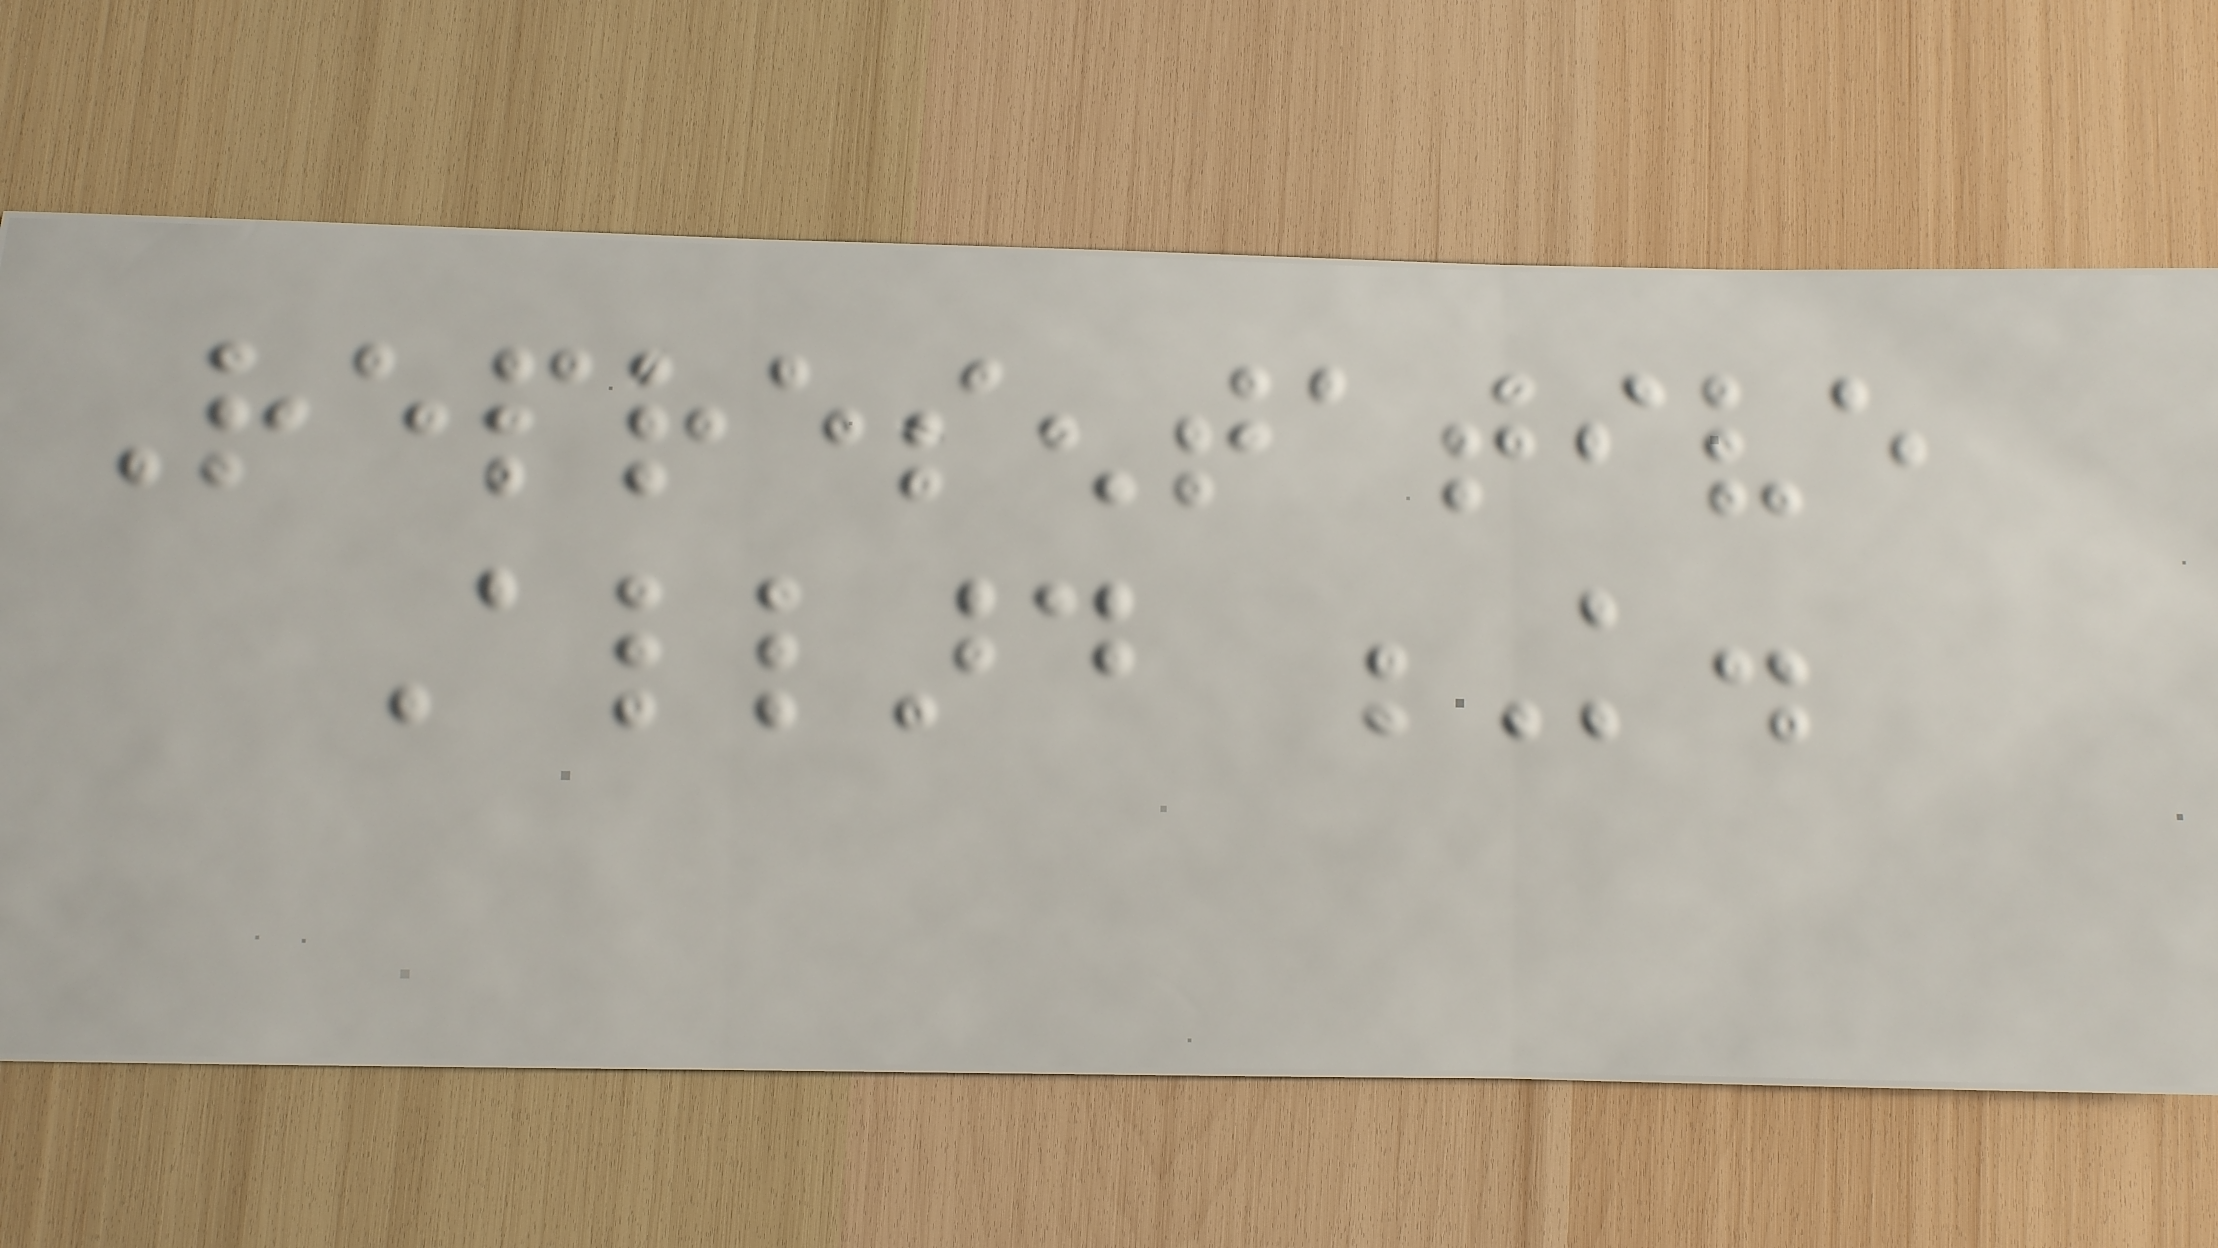Representative
Allard K.
